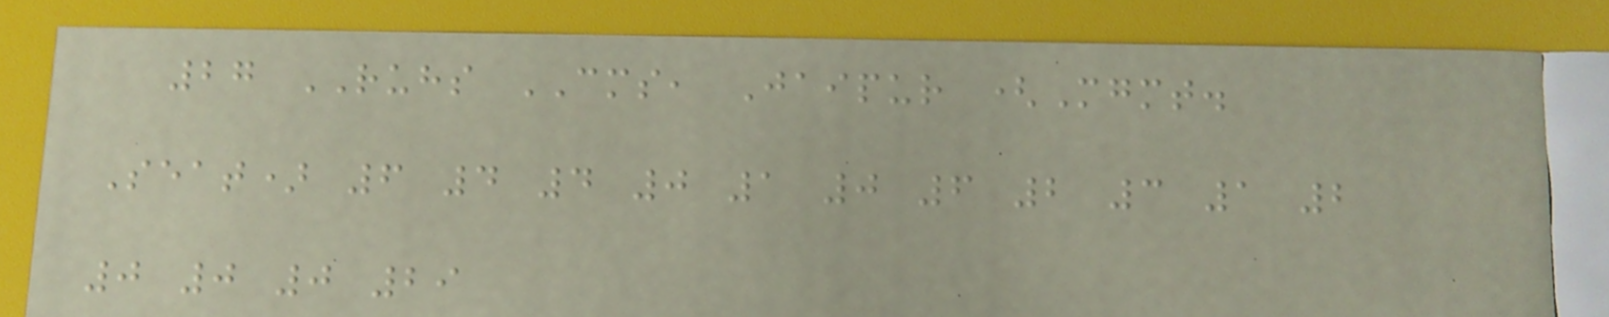27 RUHS CMS, Jaipur (Mgmt.
Seat) 6 4 4 0 1 0 6 2 3 1 2
0 0 0 29
